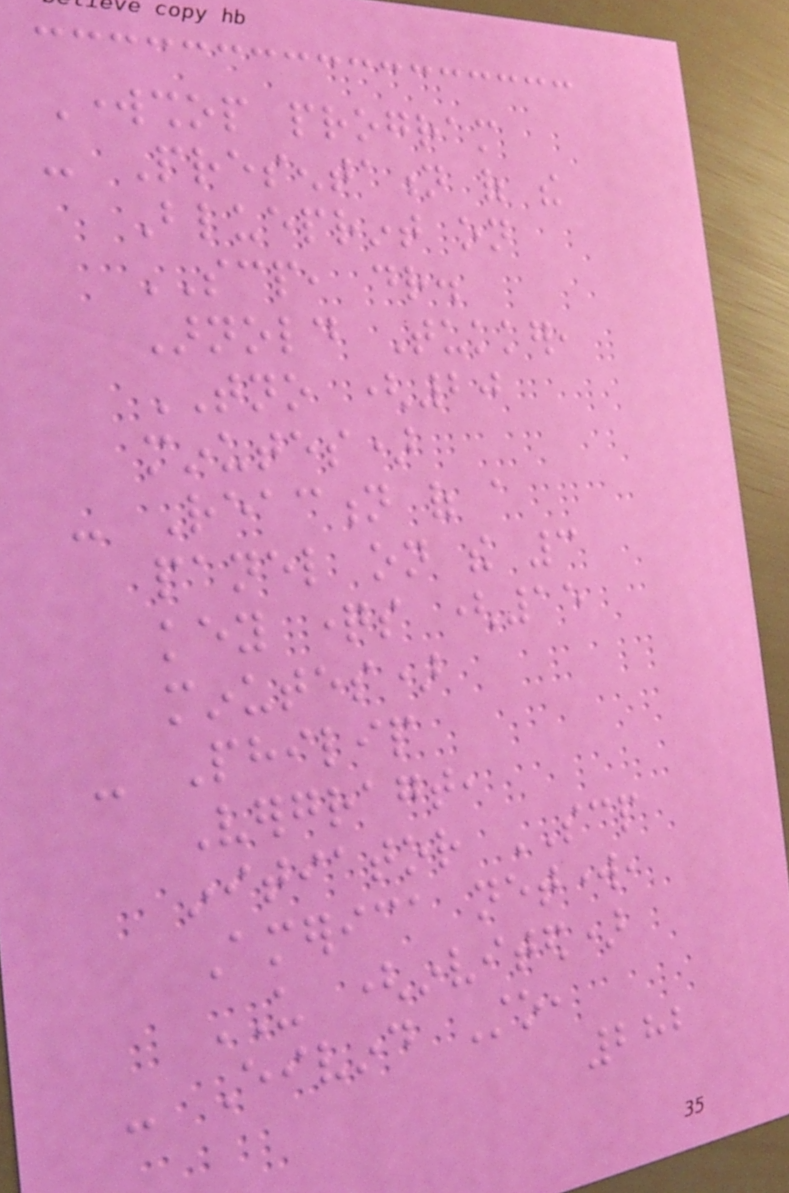Workshop program
- Presentation of the
Blueprint on
SCP, dr.
Arnold Tukker,
TNO (20
minutes)
- Reaction of a
panel on the 3
key questions (15
minutes)
- Philip
Vergragt,
initiator SCP
America network,
US (invited)
- Eivind Sto,
282
